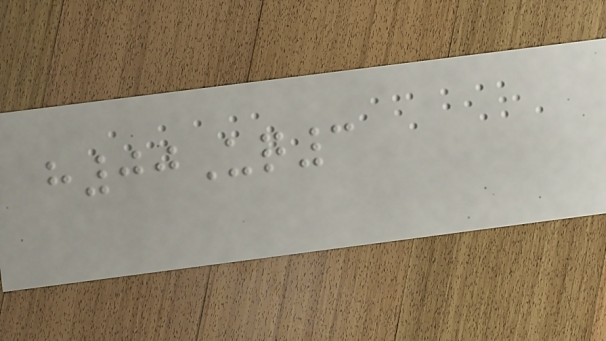h00Uq3
